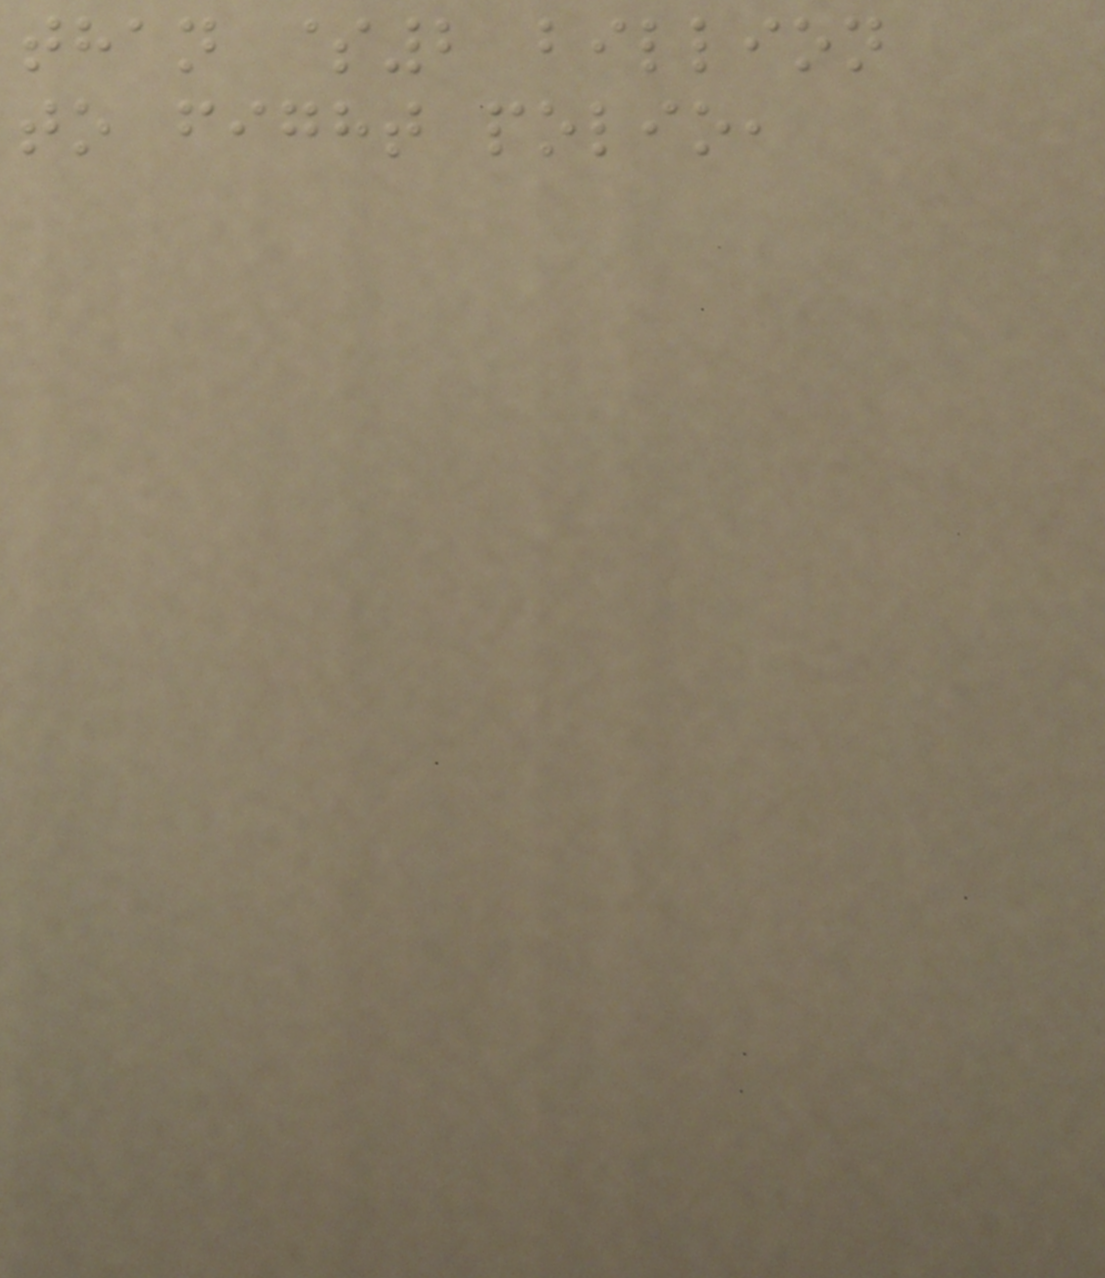than $2 billion
to fight polio,
